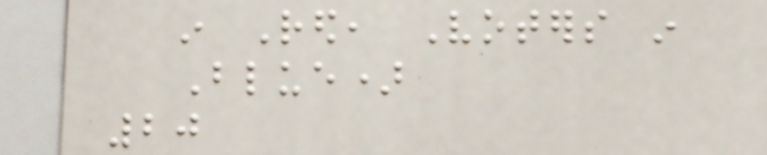in Red, Voters in
Blue)
20
